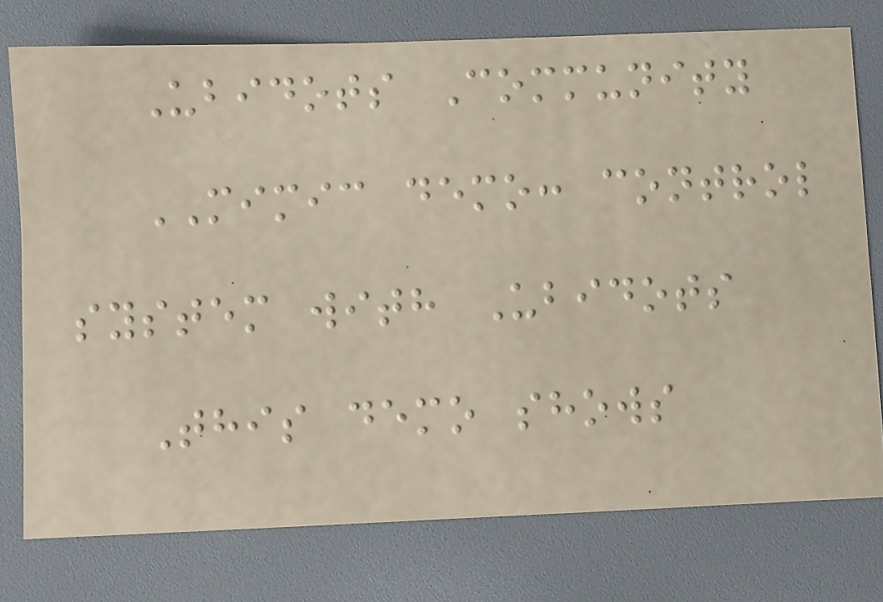Ubidots Community
MIMIC demo: control
system with Ubidots
This demo shows
